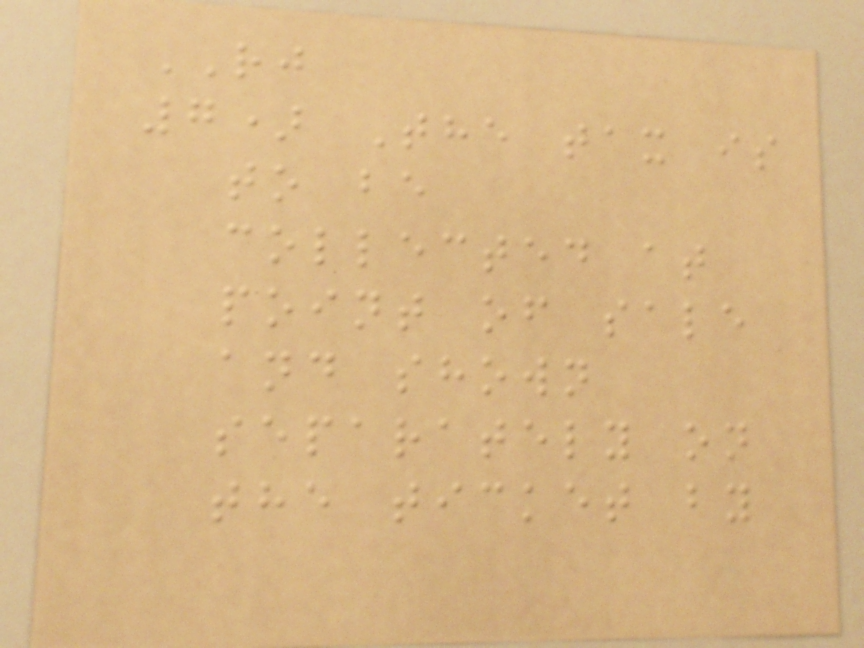RJ
7) The tax is
to be
collected at
point of sale
and shown
separately on
the ticket by
